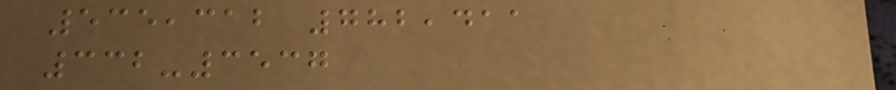535,312 782,411
332-3537
